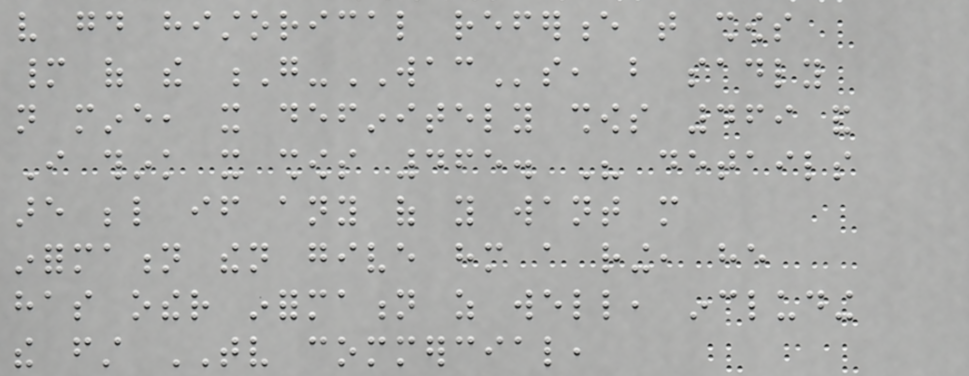very good historical reference that shows
many of the G-WACs, but sadly
not mine, it definitely shows 469 and
I think it shows 465. His details
are below if any of you want more
information then give him a ring, he
has other information as well, including
the first TV commercial,
